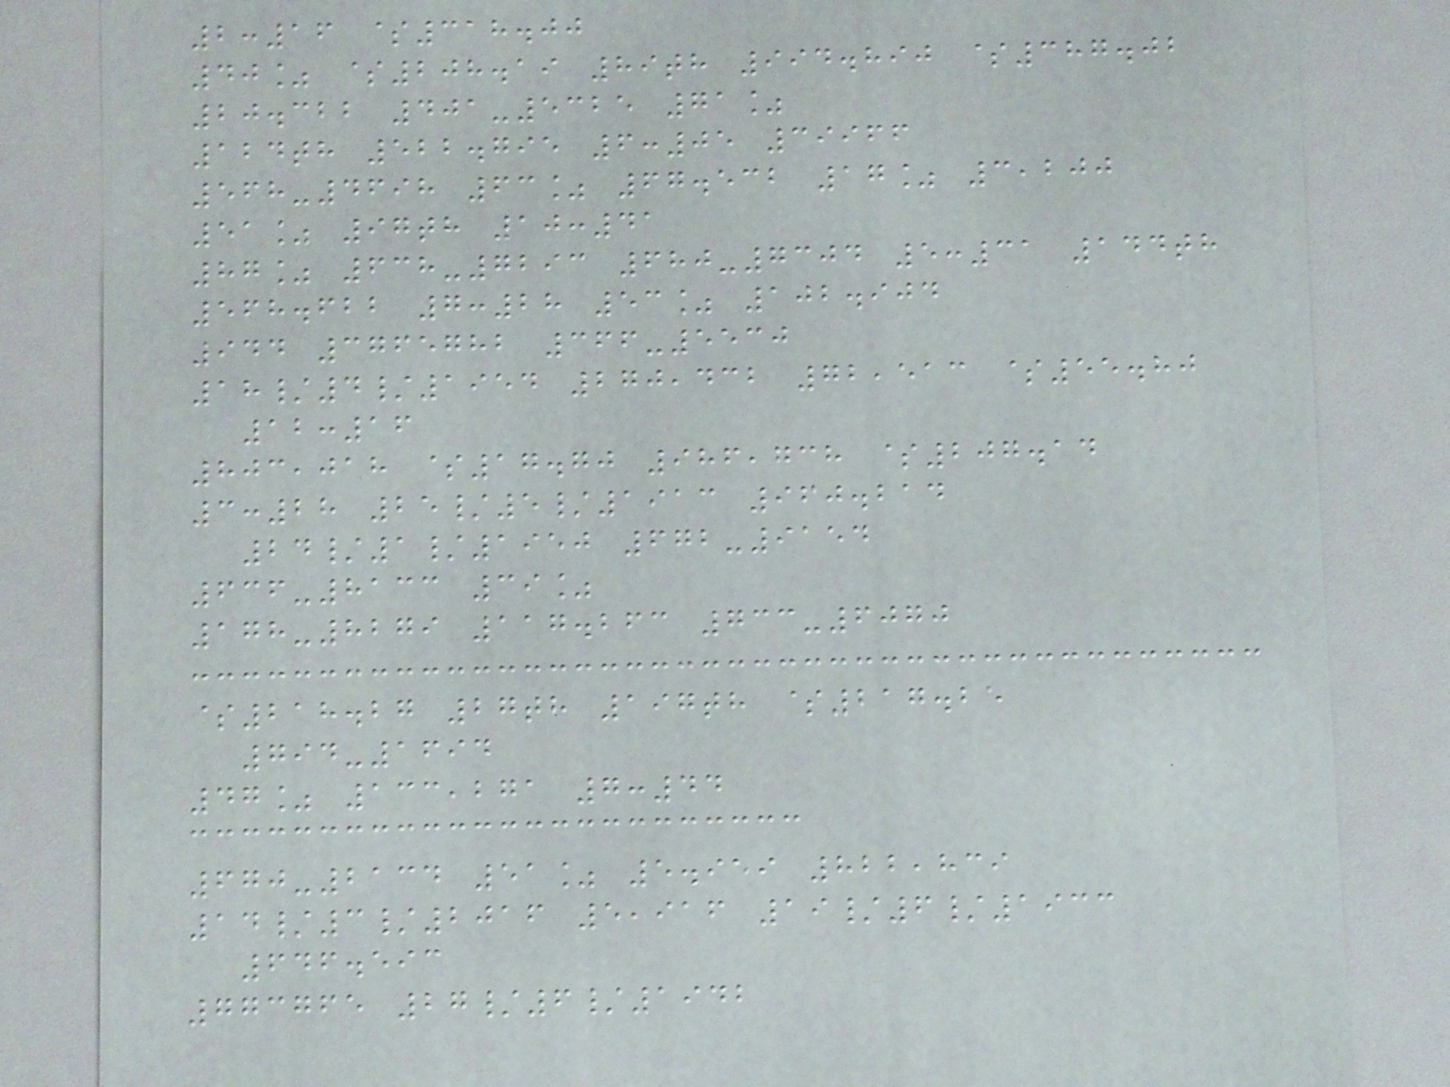2:16 $318.00
40% $208.19 89th 994.890 $387.02
20.322 401-5325 71%
124th 522.795 6:05 39966
568-4698 63% 67.532 17% 3,200
51% 97th 10:41
87% 638-7293 680-7304 5:31 144th
568.622 7:28 53% 102.904
944 3765782 366-5530
18/4/1954 270,432 72,513 $55.80
12:16
803,018 $17.70 986,738 $207.14
3:28 25/5/1913 960.214
24/1/1950 672-9154
636-8133 39%
178-8279 117.263 733-6070
$218.27 27th 197th $217.25
794-1694
47% 133,271 7:44
670-2134 51% 5.959 822,839
14/3/2016 5,916 19/6/1933
646.593
773765 27/6/1942
